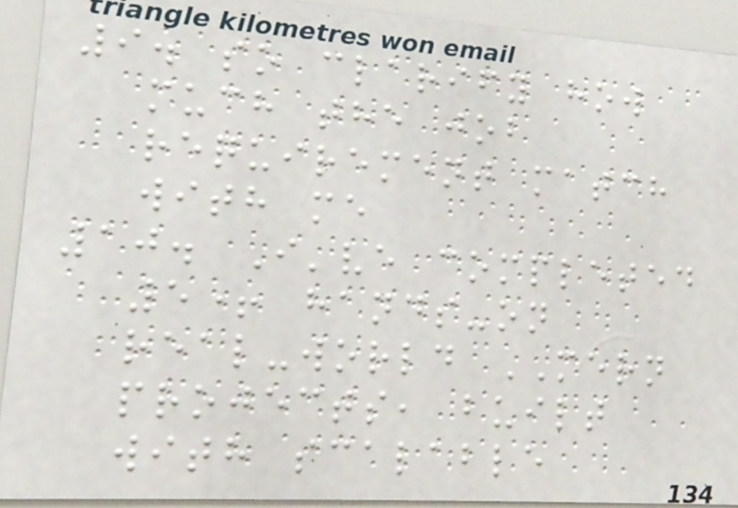9. so clarify how
much the job
requirement match
with me
10. I've completed
5+ hands-on
real-world MERN
projects, built
with scalable
